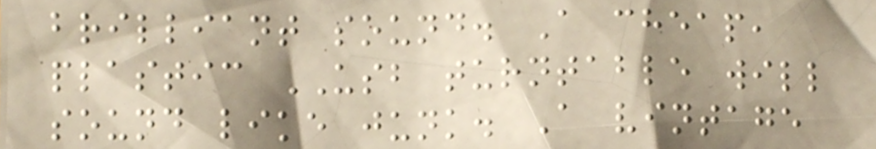brilliant sound. A cheap,
plastic USB turntable will
sound like junk. A vintage
